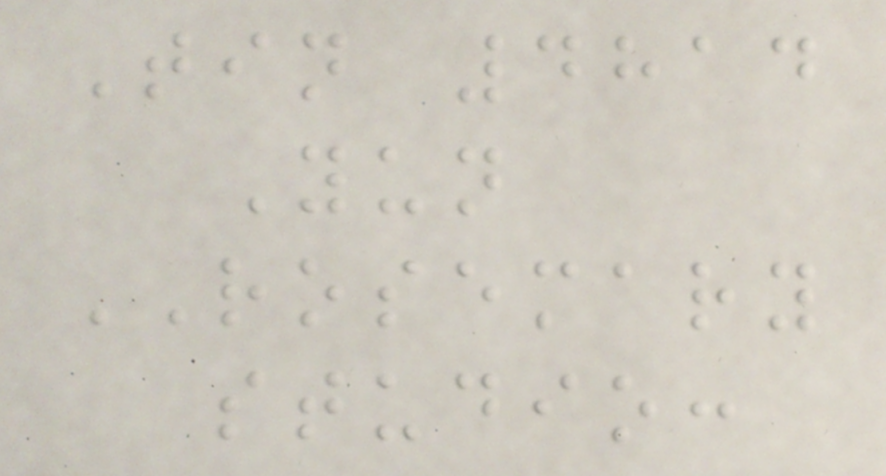Tin 4814
Yun
ROSEMARY
studio:
